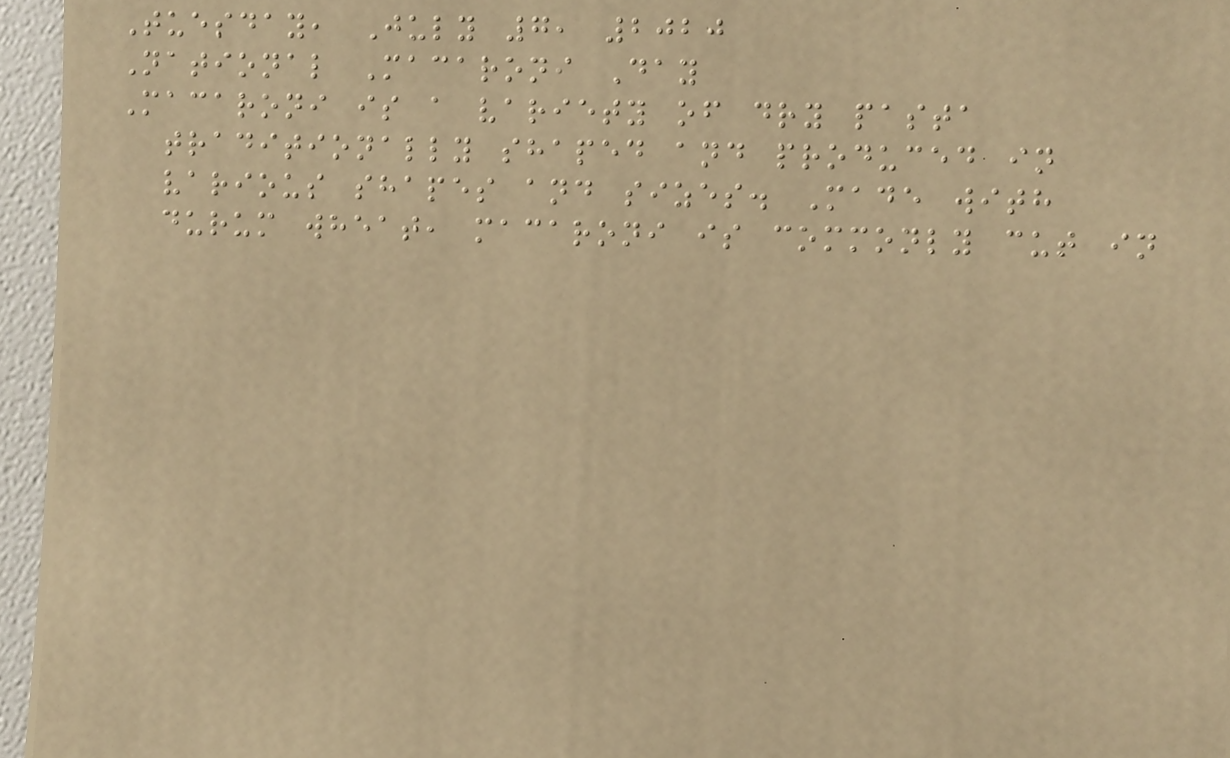Tuesday, July 7, 2020
National Macaroni Day
Macaroni is a variety of dry pasta
traditionally shaped and produced in
various shapes and sizes. Made with
durum wheat, macaroni is commonly cut in
